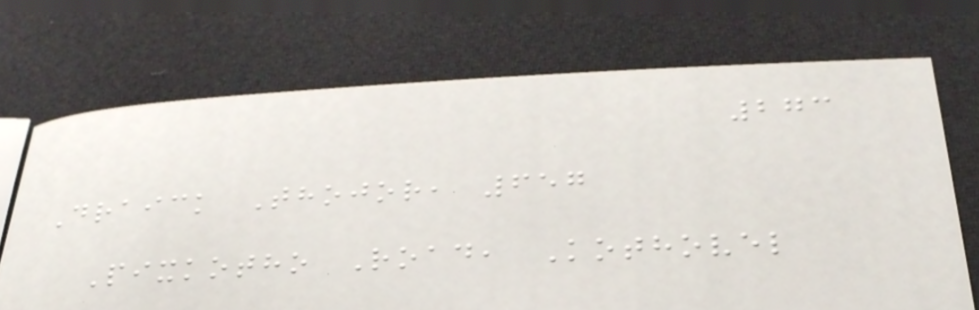273
Draick Thojor, 657
Pixkotho Road, Kothovel
